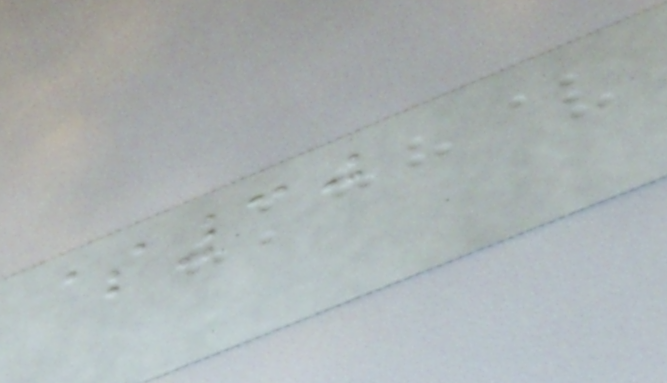$30
